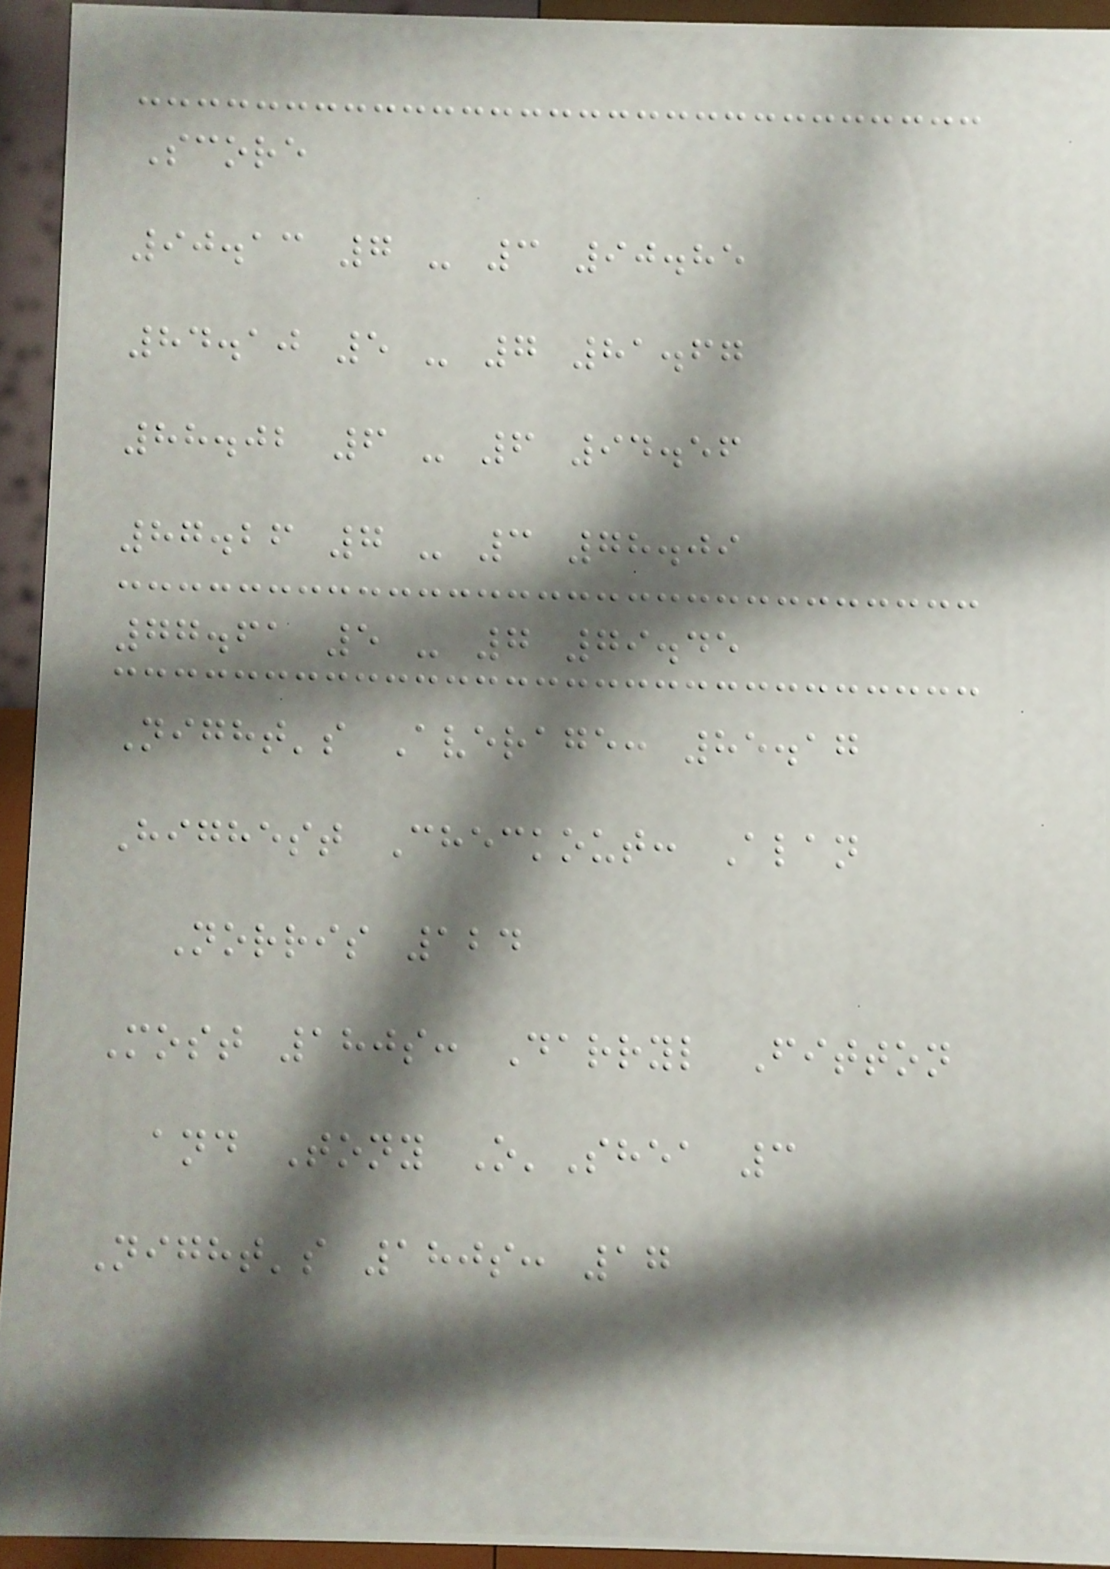Score
90.13 7 - 3 90.85
84.10 5 - 7 81.67
88.02 6 - 6 94.56
87.26 7 - 3 78.09
77.61 5 - 7 79.45
Night's Average: 85.17
Highest Checkout: Alan
Norris 124
Most 180s: Darryl Fitton
and Tony O'Shea 3
Night's 180s: 17
